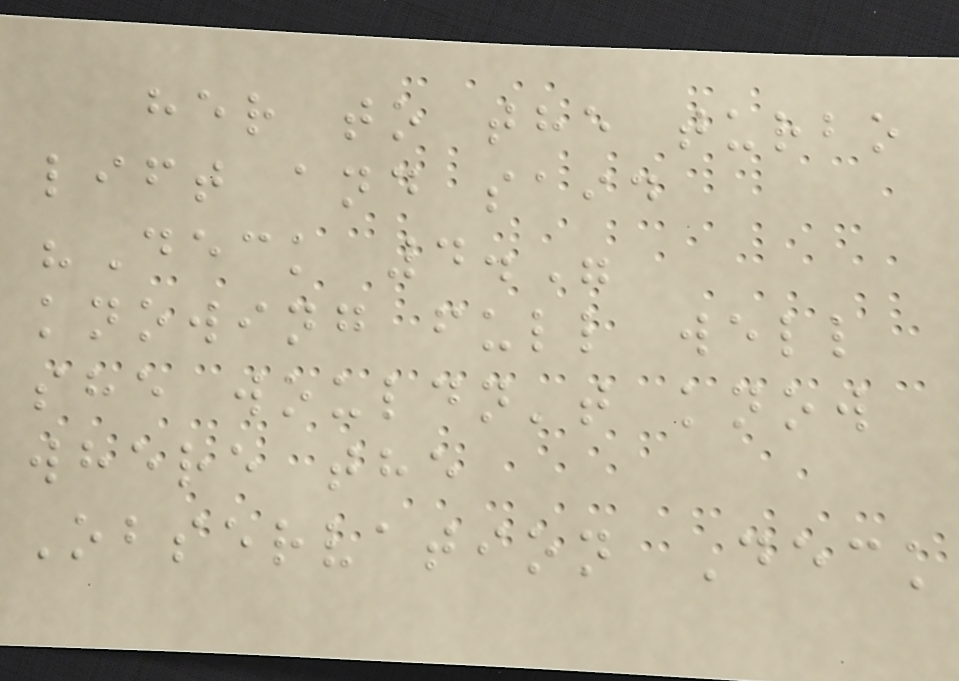her to the turbo
lift and said
"Deck 4."
knowing full well
she wouldn't know
where the
Observation Deck
